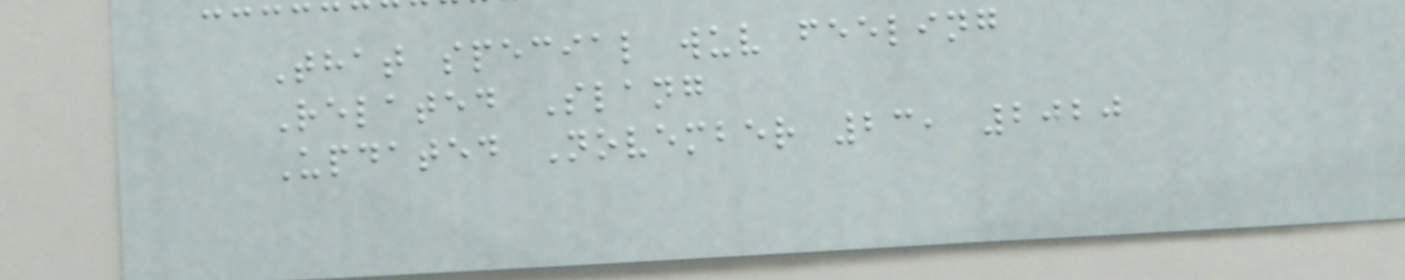That special wuv feeling
Related Slang
Updated November 23, 2020
